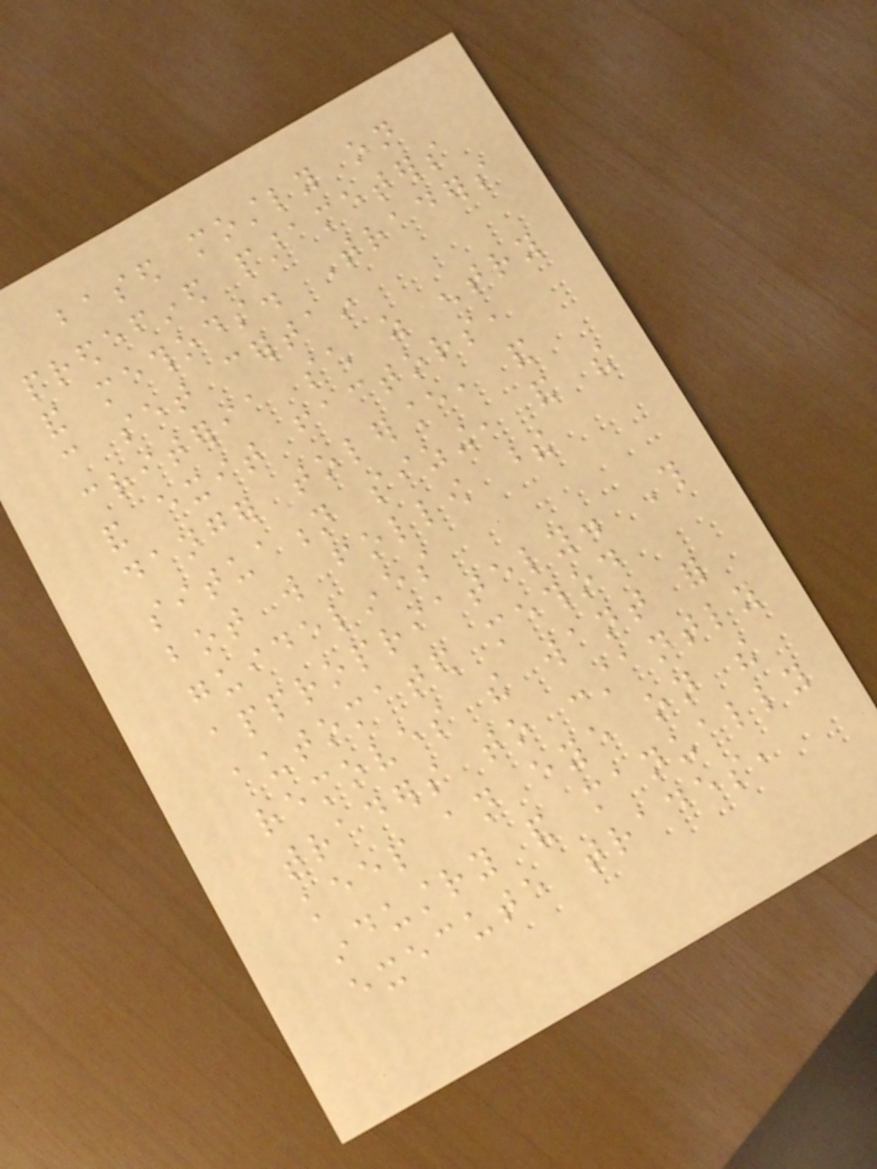based mostly on
predefined parameters
and methods. Traders
can set certain
criteria such as entry
and exit factors,
danger tolerance, and
situation sizing, and the
bot will follow these
guidelines
appropriately. This
automated method
removes the want for
traders to constantly
keep an eye on the
industry and manually
execute trades,
